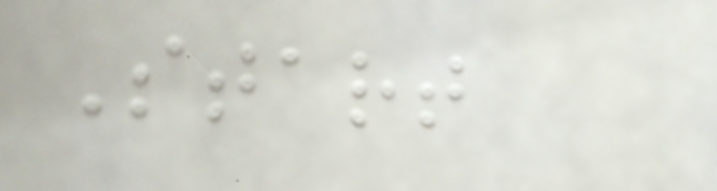Start
